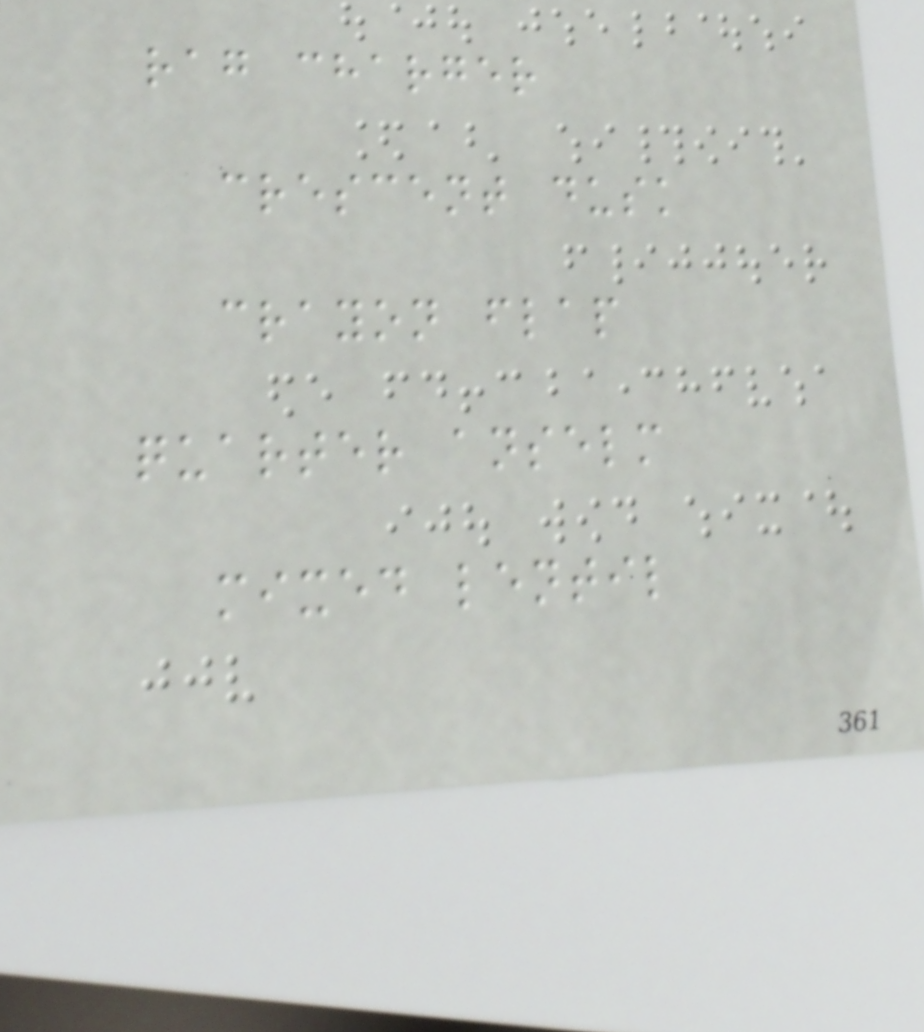rag charger
crescent dusk
crayon flap
quarter anselm
mixed lentil
